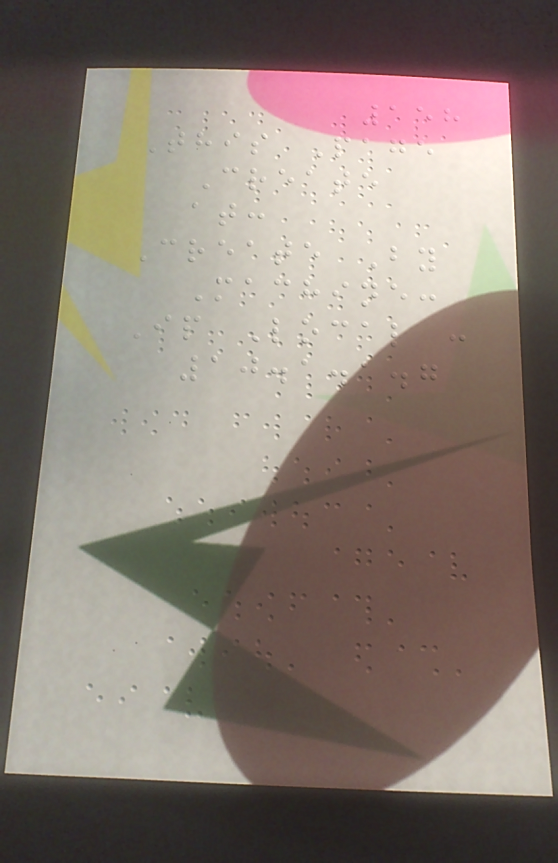158
This Page
Create
at:
Create By
Machine:
Ip Local :
10.1.1.7
